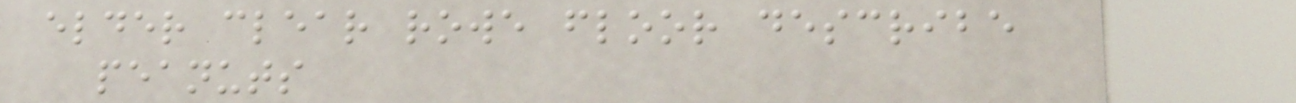elder clear rowe floor describe
peanuts
